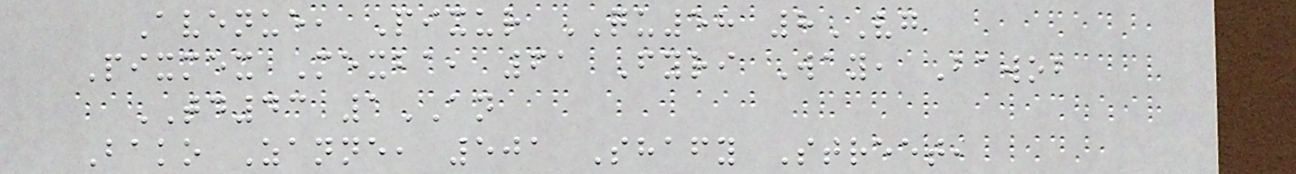Avenue, Pixur QU58 8VG
Pixmex Mexba, 61 Fyri Way, Bawob
TD43 1AN
Bako Zanne, 501 Shafy Street,
